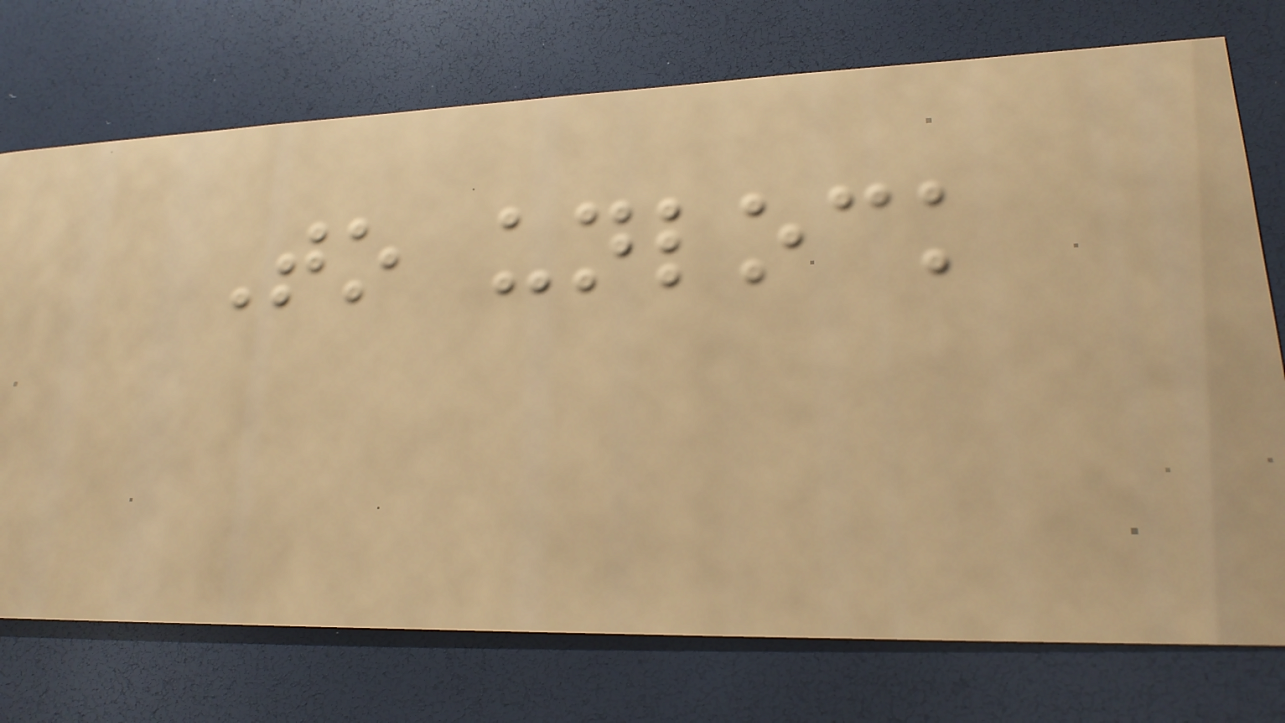To unlock
